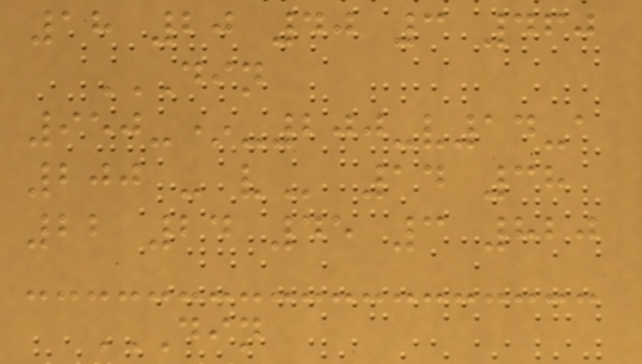18 20 40 3 460
DIN
950-*-200-V14-A
200 - V 14 38
22 24 45 3 820
DIN
